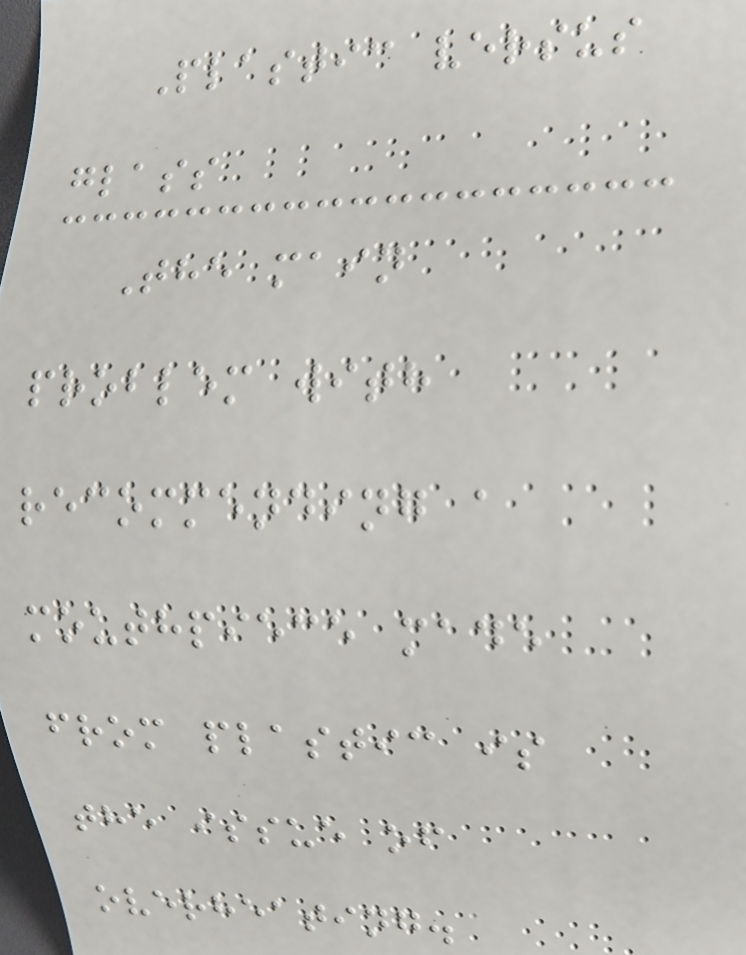Plastic versus
glass
The main
problem with
recommending a
mouthpiece made
from plastic is
the issue of
overheating.
